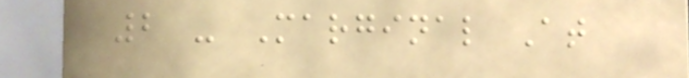2 - Marginal At
